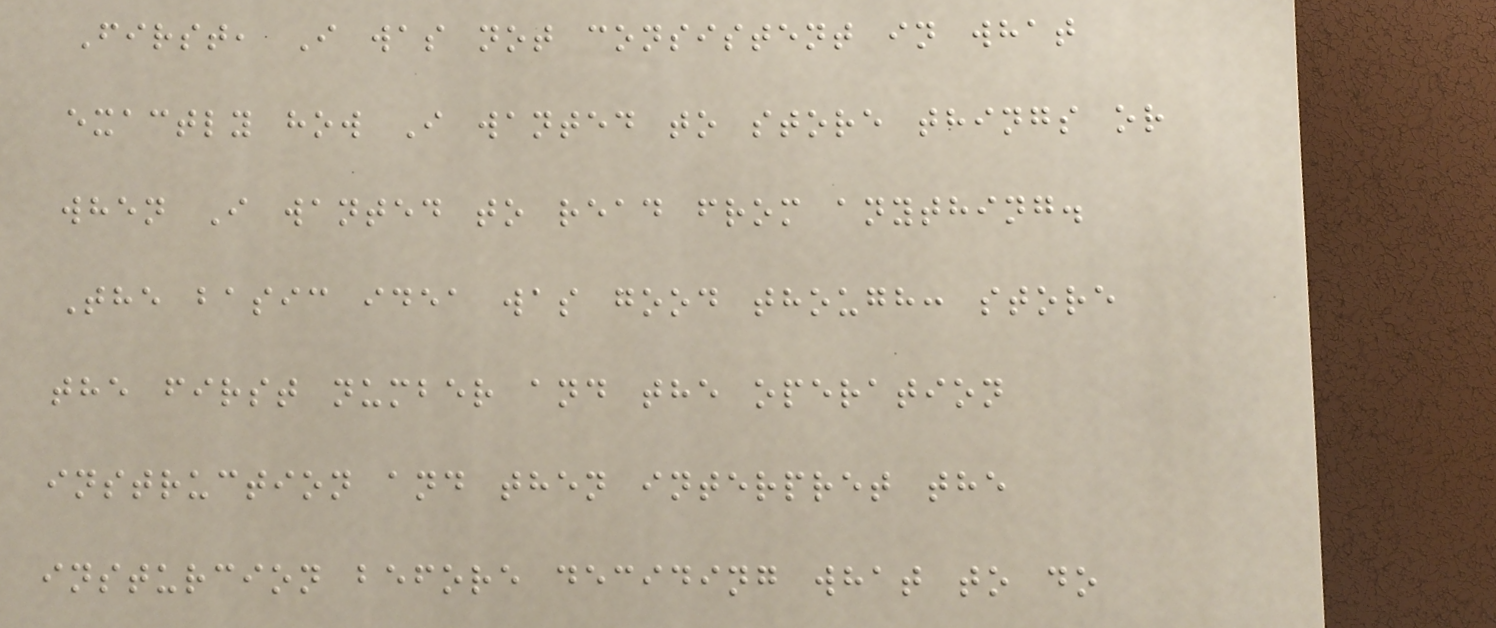First, I was not consistent in what
exactly how I wanted to store things or
when I wanted to read from anything.
The basic idea was good though: store
the first number and the operation
instruction and then interpret the
insturcion before deciding what to do
